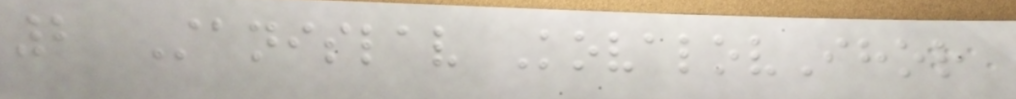2 Stanislav KovalovIhor
